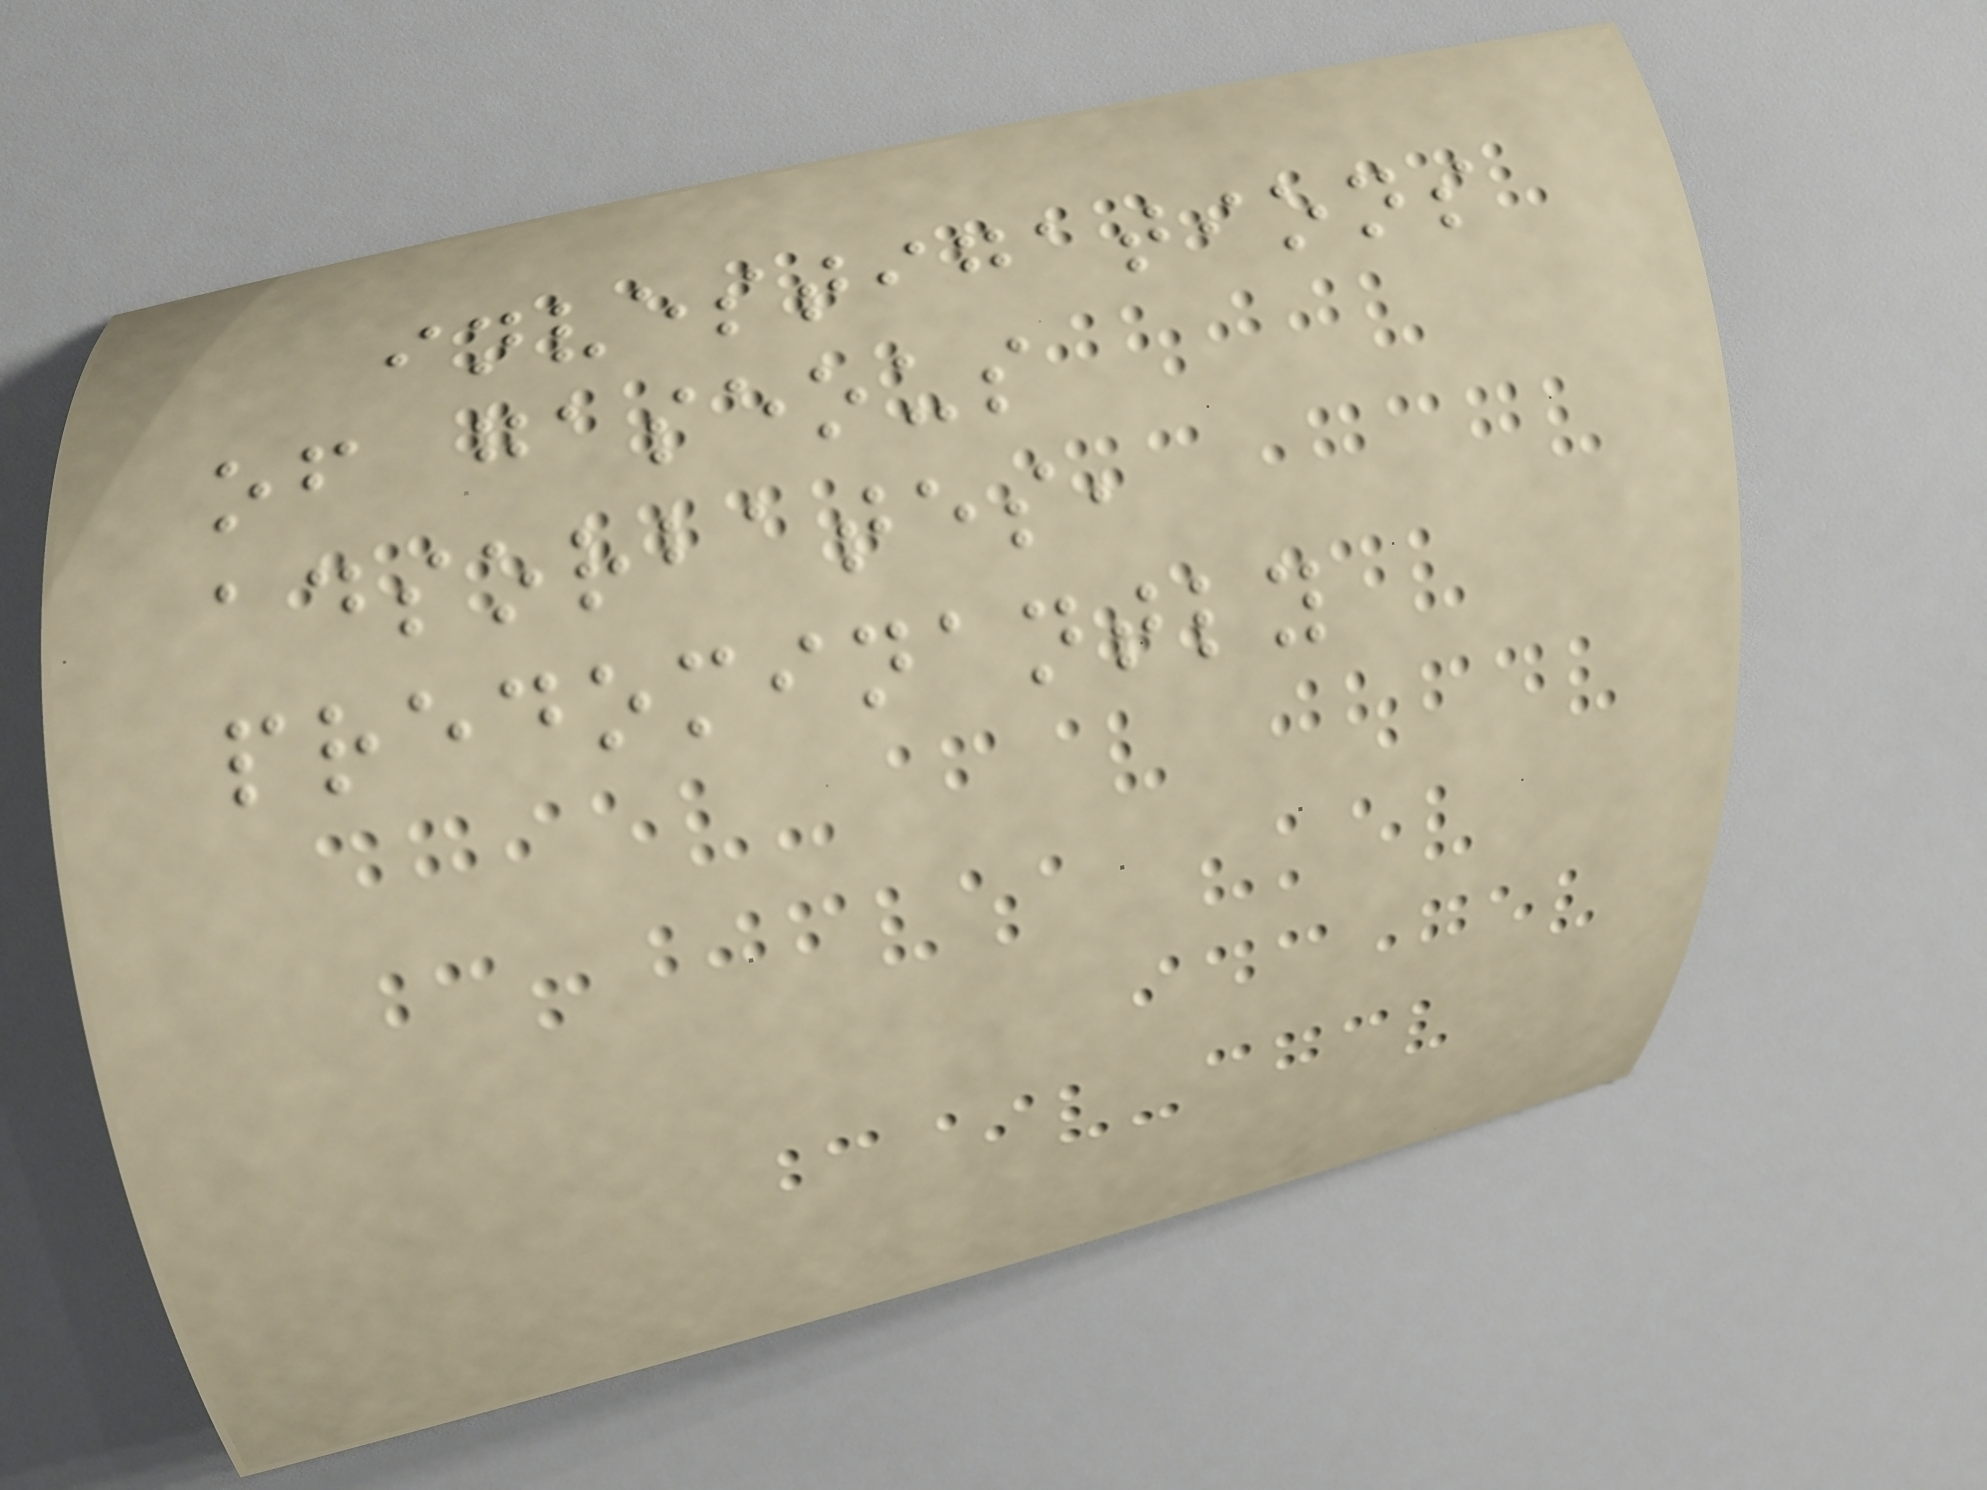investigations
of gaseous
adsorbates,
predominantly
